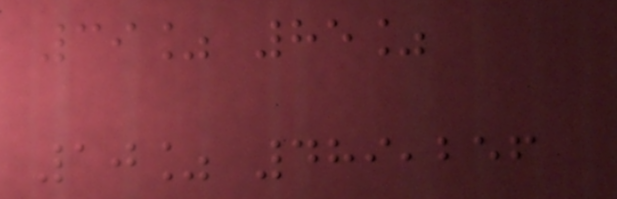39% 85%
10% 489,256
